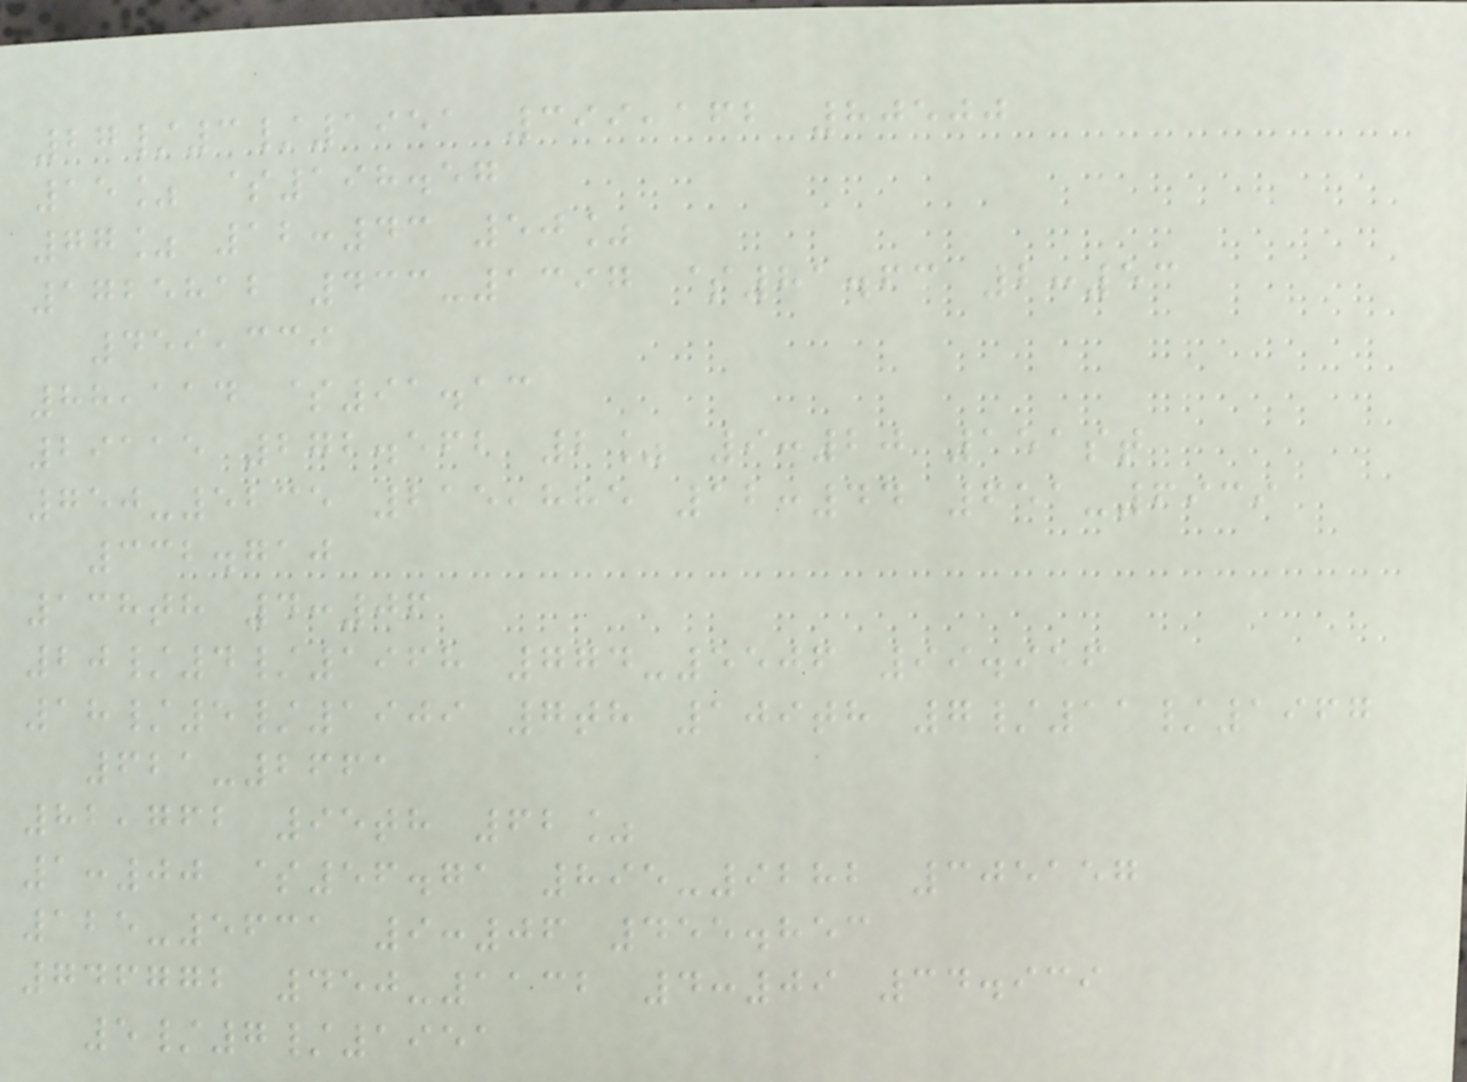27/3/1951 399,162 80500
15% $198.57
77% 12:43 50%
1725812 433-1397 $81.63 2:53
459,339
88,114 $91.13
29115 272.562 2% 9:20 151st
750-5235 215,885 12:44 651-6939
332.710
138th 4:06
20/4/1968 774-5506 99.956
18/5/1909 7th 109th 7/11/1967
621-2661
82,762 95th 62%
1:00 $56.71 895-9282 305157
125-5631 9:06 455.853
746772 450-1132 4:09 34.939
5/7/1951
